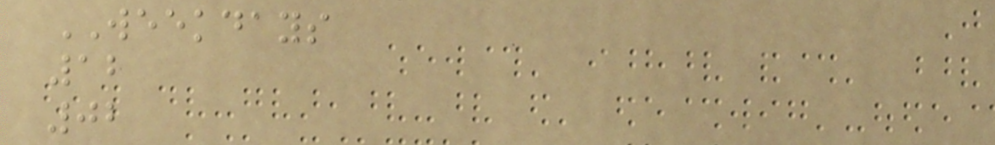WEEKDAYS
12
02
